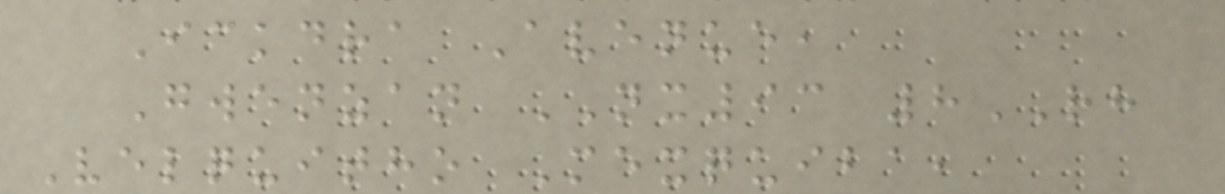Ickdra Avenue,
Gwenzan NX93 8RH
Velquitho Mexquiba,
